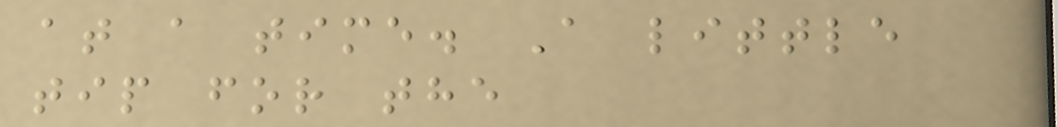at a time. A little
tip for the
